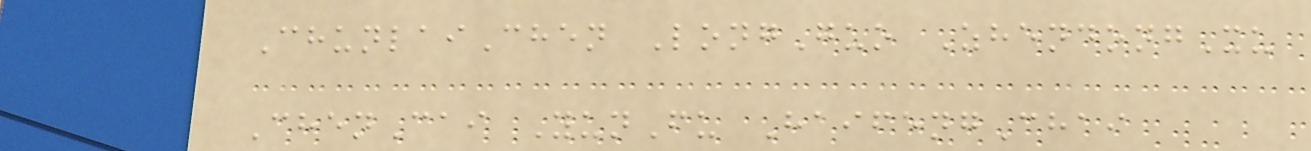ChunlaiChen LongGuo ZhendongXu
ChenCai YunFu HaifengChai
